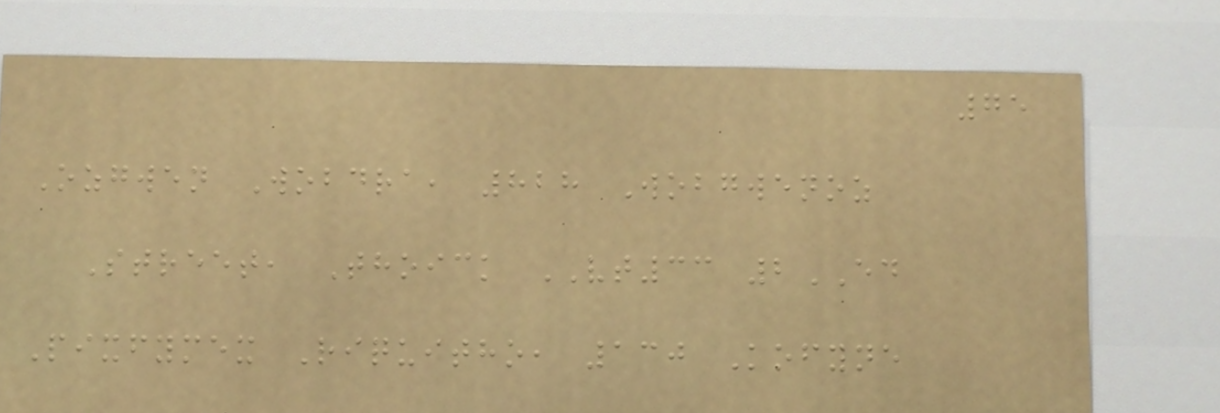75
Ozgwen Wobdra, 828 Wobgwenoz
Street, Thoick VT33 2ED
Pixfymex Riquitho, 130 Kofyne
